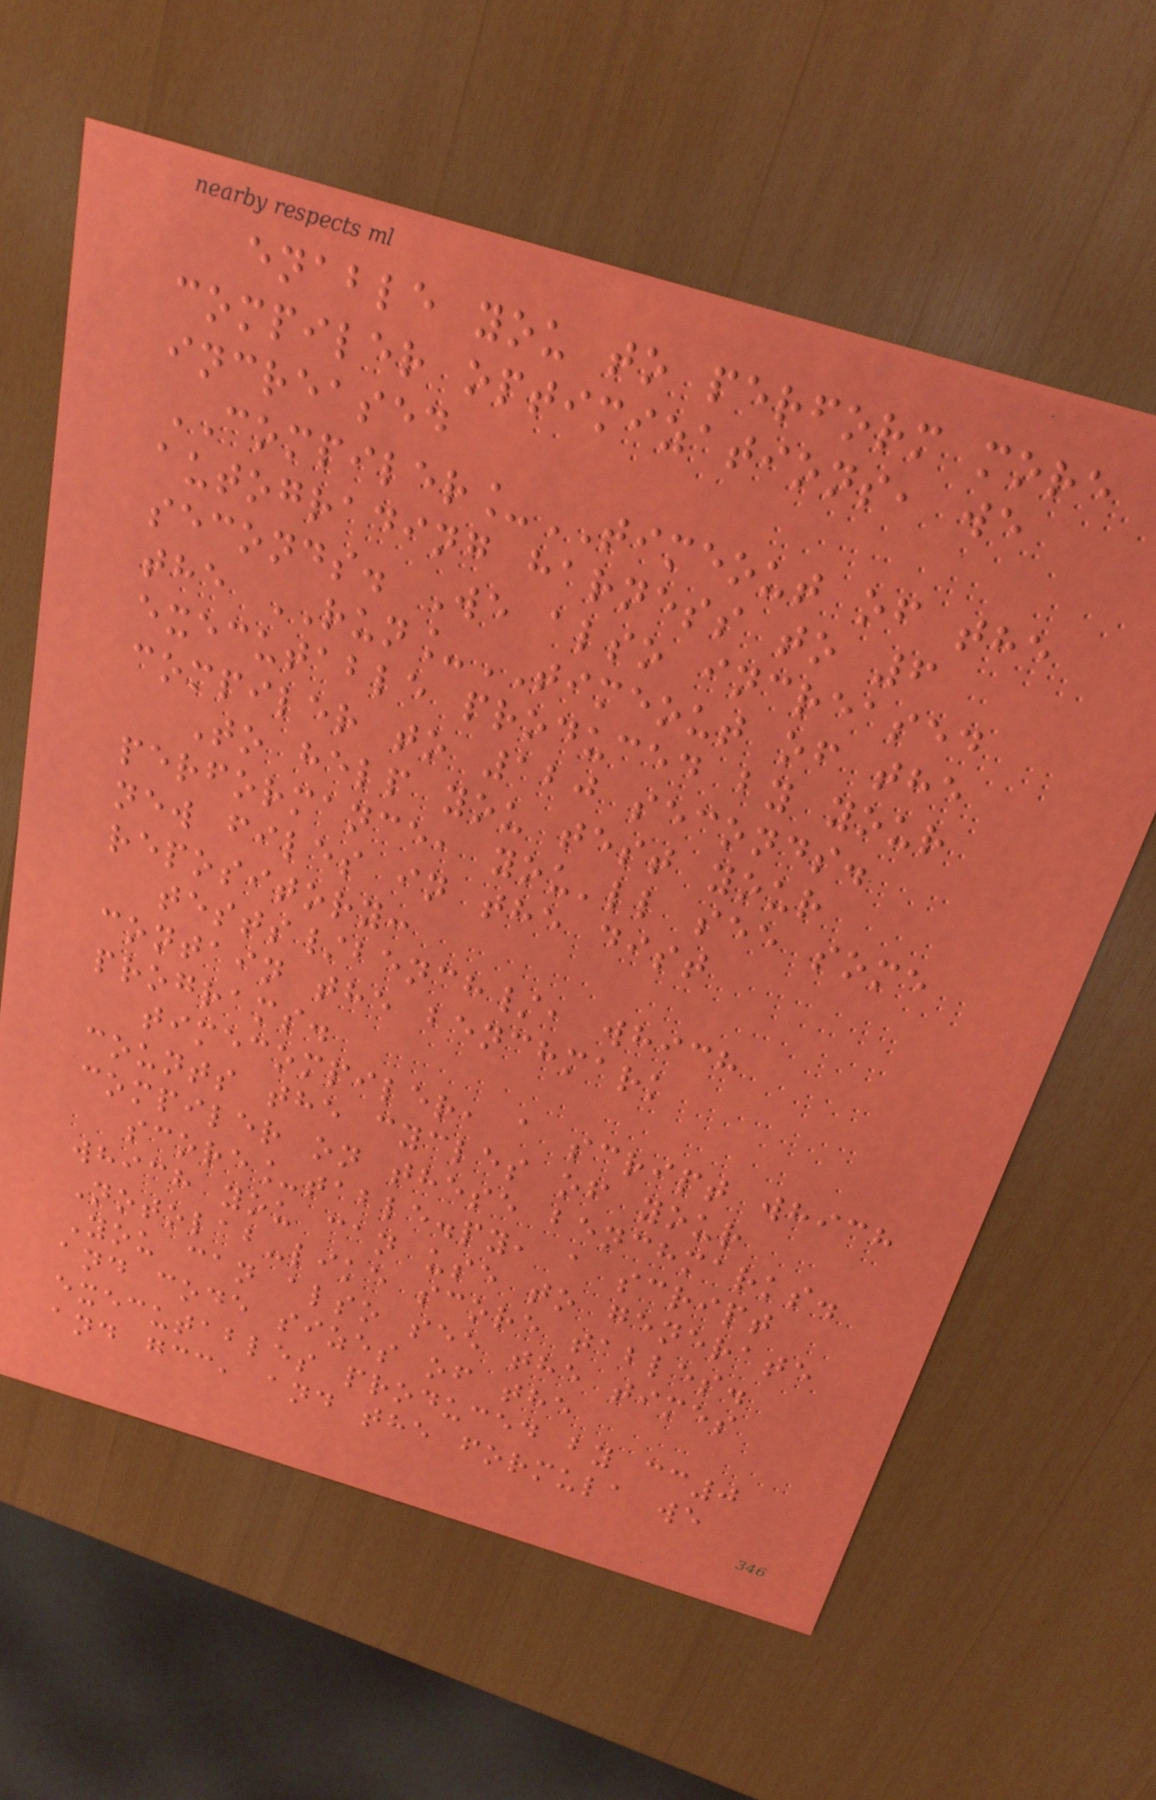enable you to perform more
compiler optimizations, we
increased
COMPILER_TIMEOUT of the
autograding harness to 6
seconds. We also increased
the RUN_TIMEOUT of the
executable produced by your
compiler to 120 seconds.
To help you test your
performance, you'll see some
new files in the dist
repository:
tests/bench/, which
contain the benchmark
programs.
timecompiler, a script which
counts the cycles of your
compiler on these benchmarks.
score_table.py, a script
which you can use to generate
Notolab-like score tables.
You can also see the times
and code sizes of the
executables produced by cc0
and gcc, and the formula we
